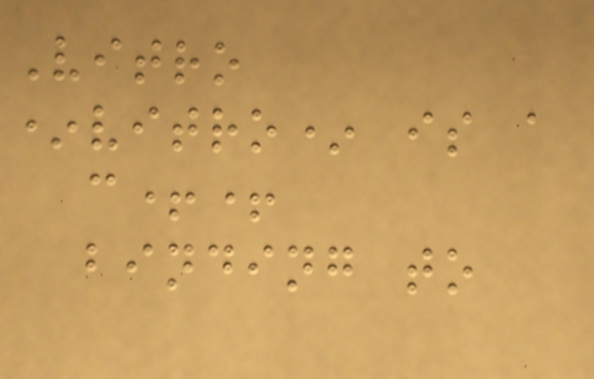Vitro
*vitro* is a
c++
binding to
